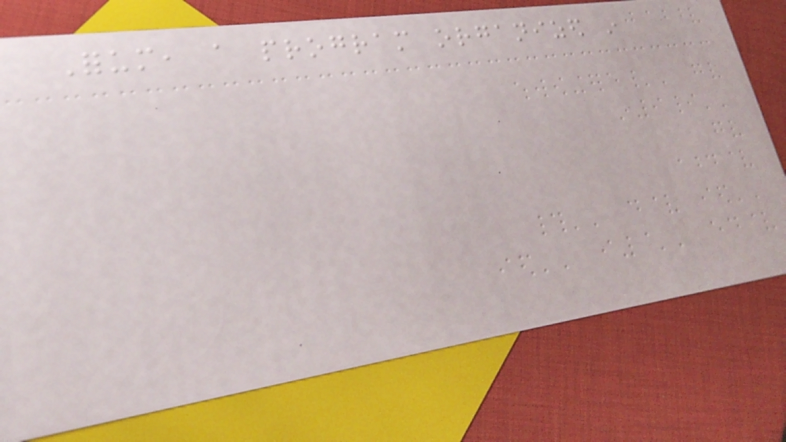Forum, a program organized in
